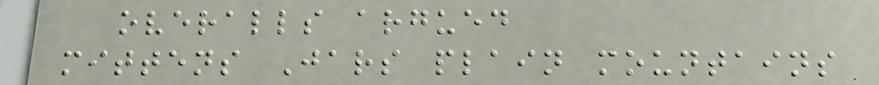overalls argued
mittens Jars plain mountains
